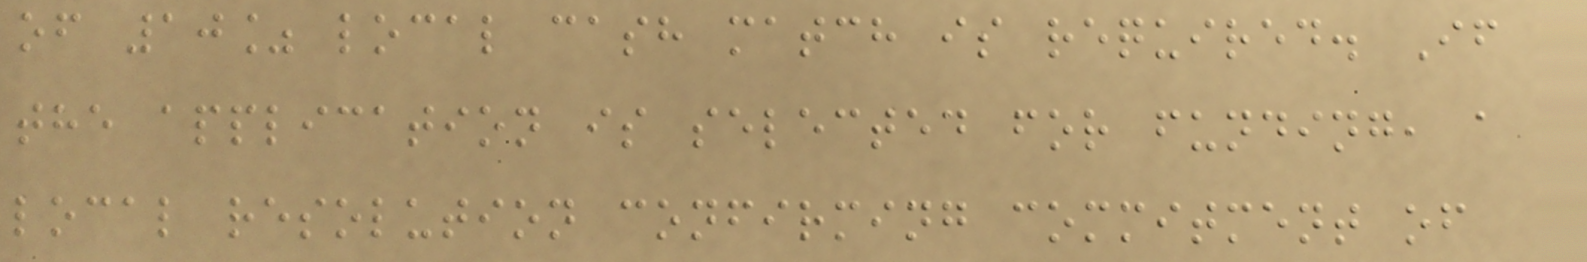of 10% local cash match is required. If
the application is selected for funding, a
local resolution confirming commitment of
